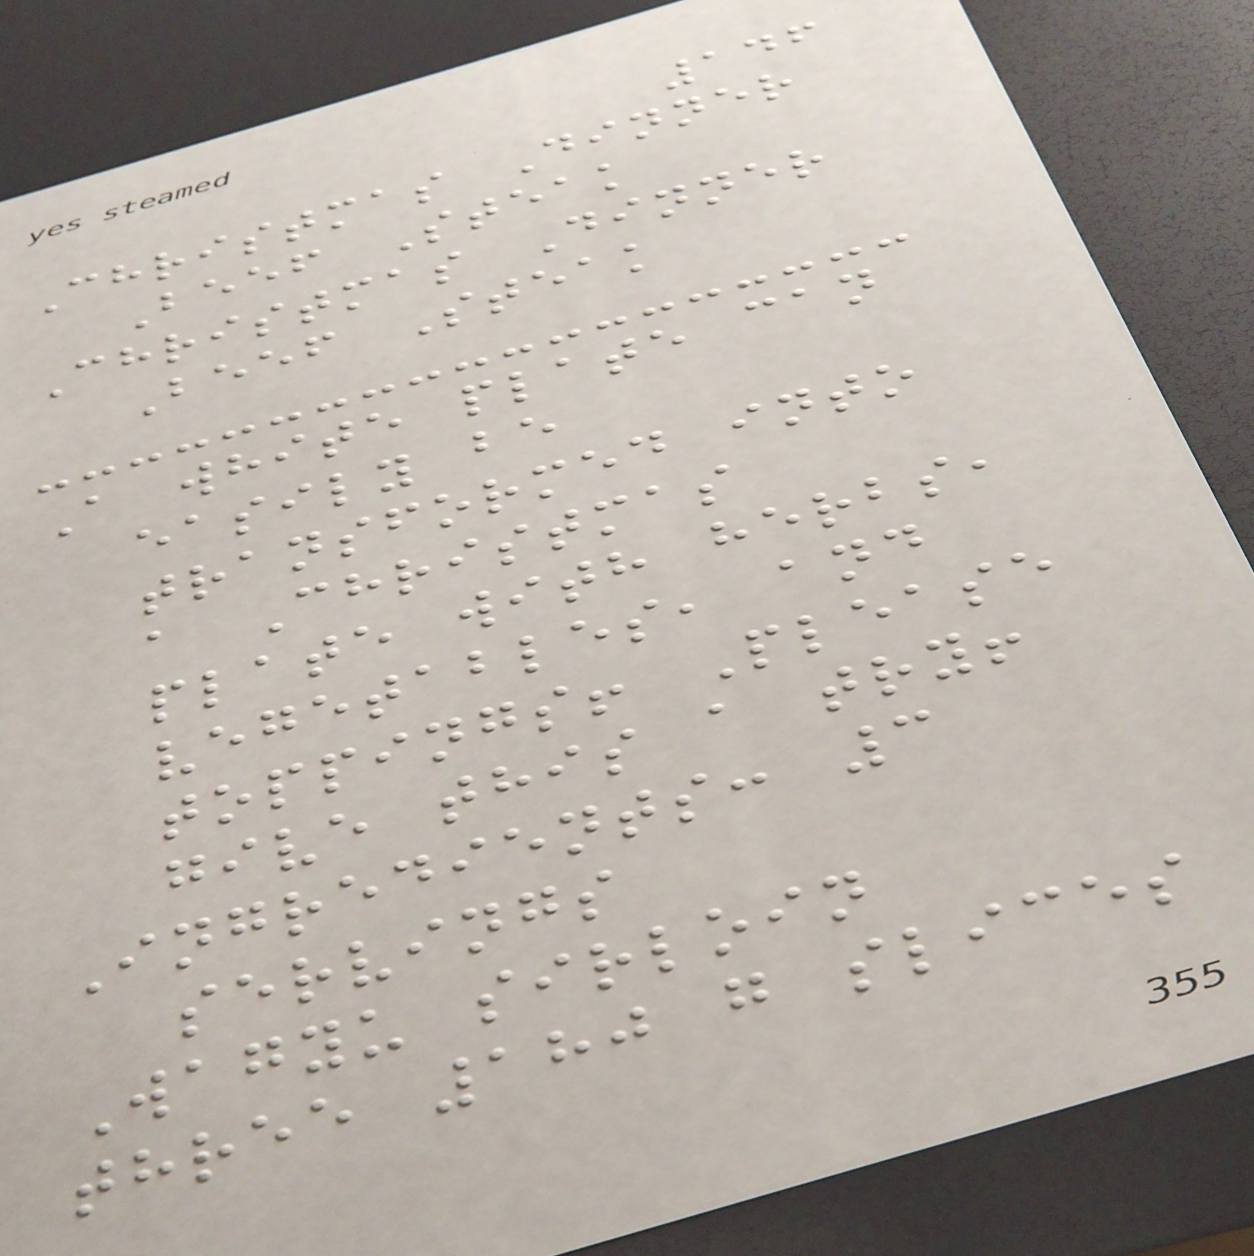146
Christmas Dinner
Beef Steak
Christmas Dinner
Beef Steak
A white plate can
easily be
transformed into
a Christmas
plate with herbs,
vegetables, and
toppings! Please
give this a try!
Ingredients: 3
servings
Wagyu sirloin
three 180 g slices
